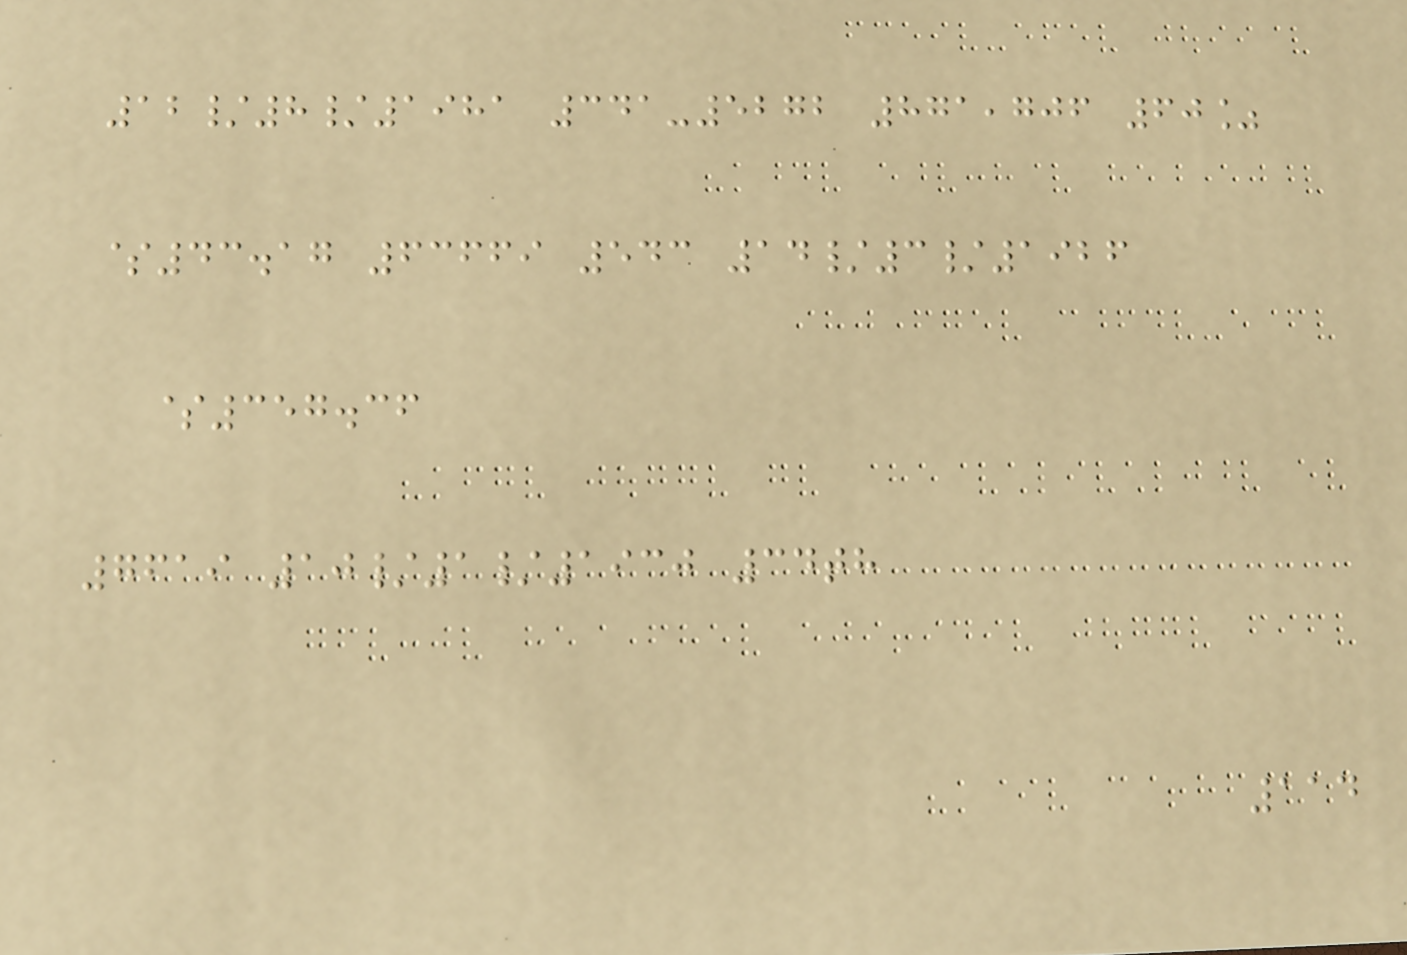12/8/1981 341-5272 871,706 60%
$43.17 63669 543 14/3/1926
$357.36
7619 10/1/1930 34th
114
